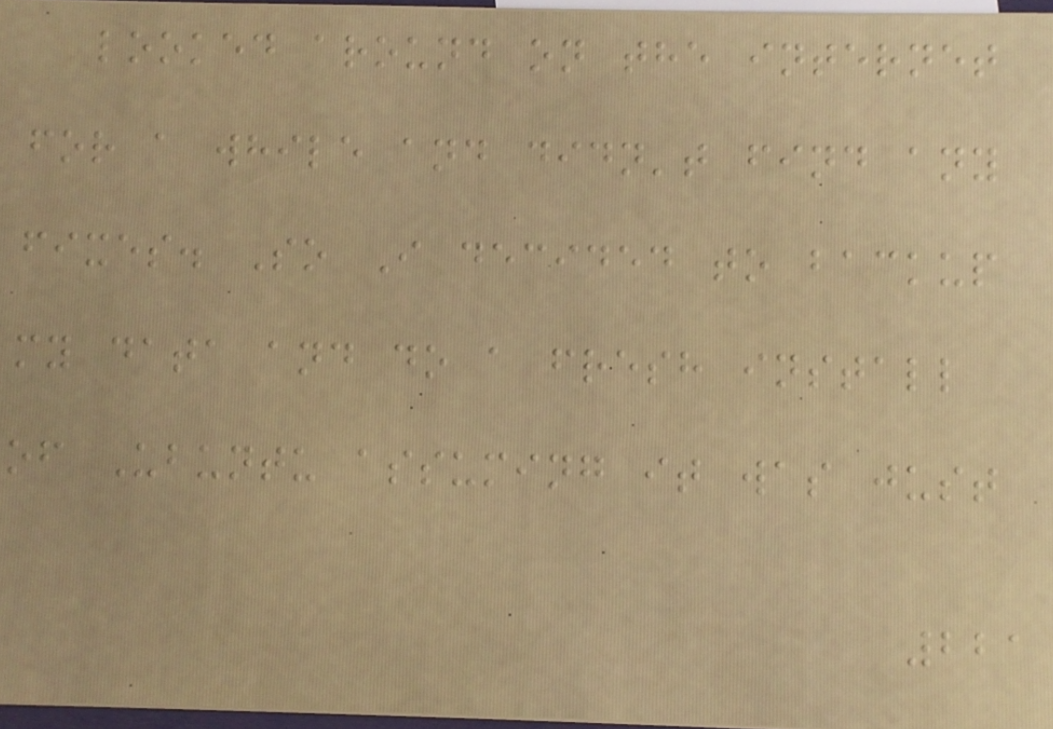looked around on the internet
for a while and didn't find any
fixes. So I decided to backup
my data and do a fresh install
of Ubuntu assuming it was just
221
